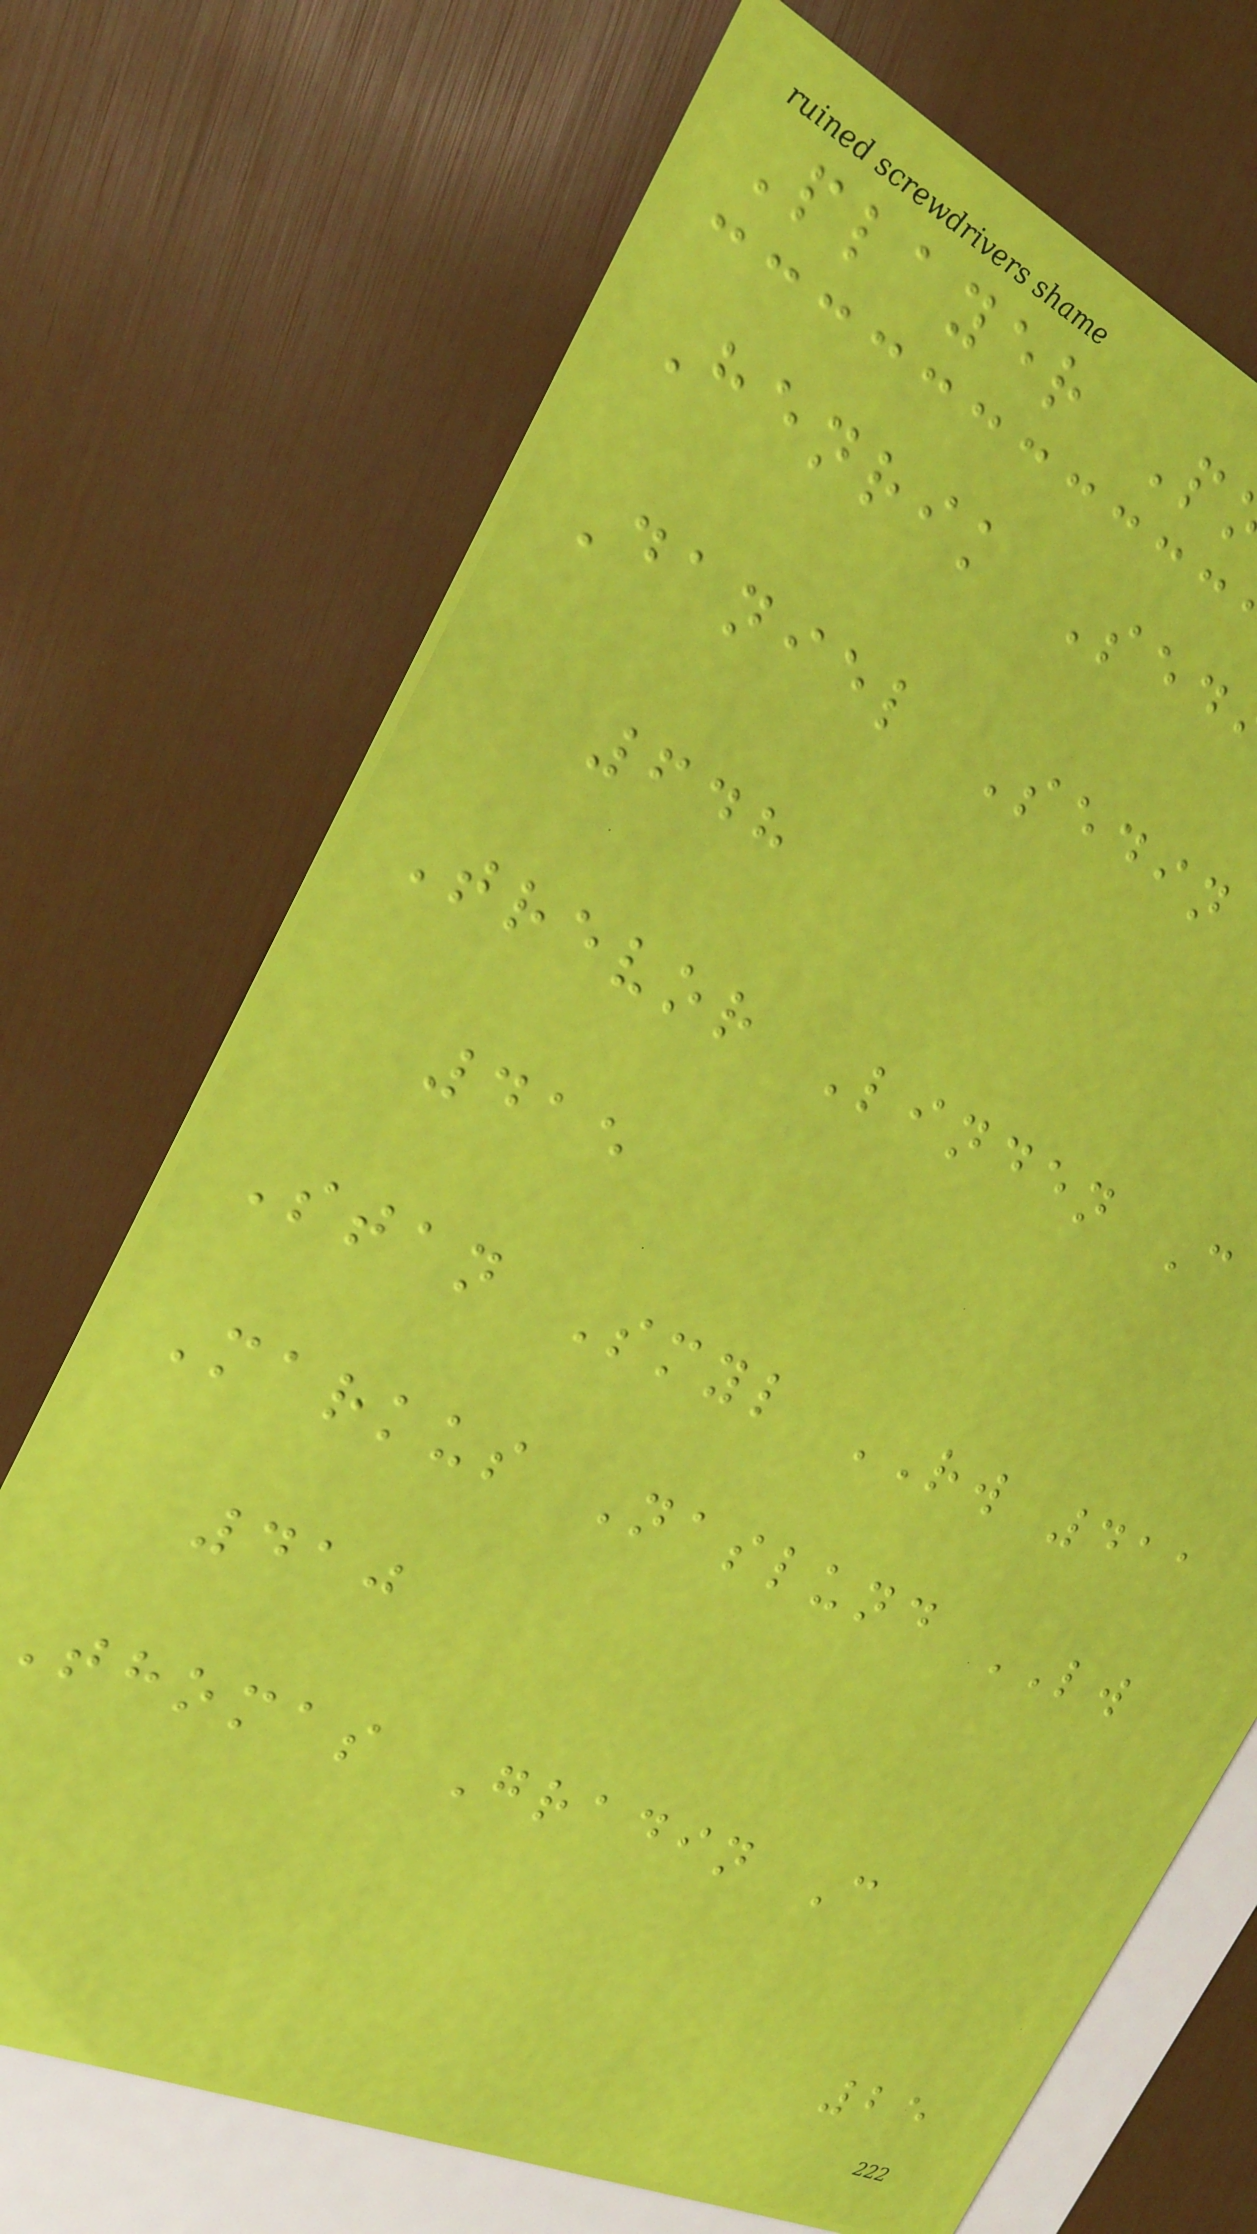Player P
Henrik Sed
Daniel Sedin
648
Trevor Linden C
415
Stan Smyl RW 411
Markus Naslund LW
410
thomas Gradin C
25
